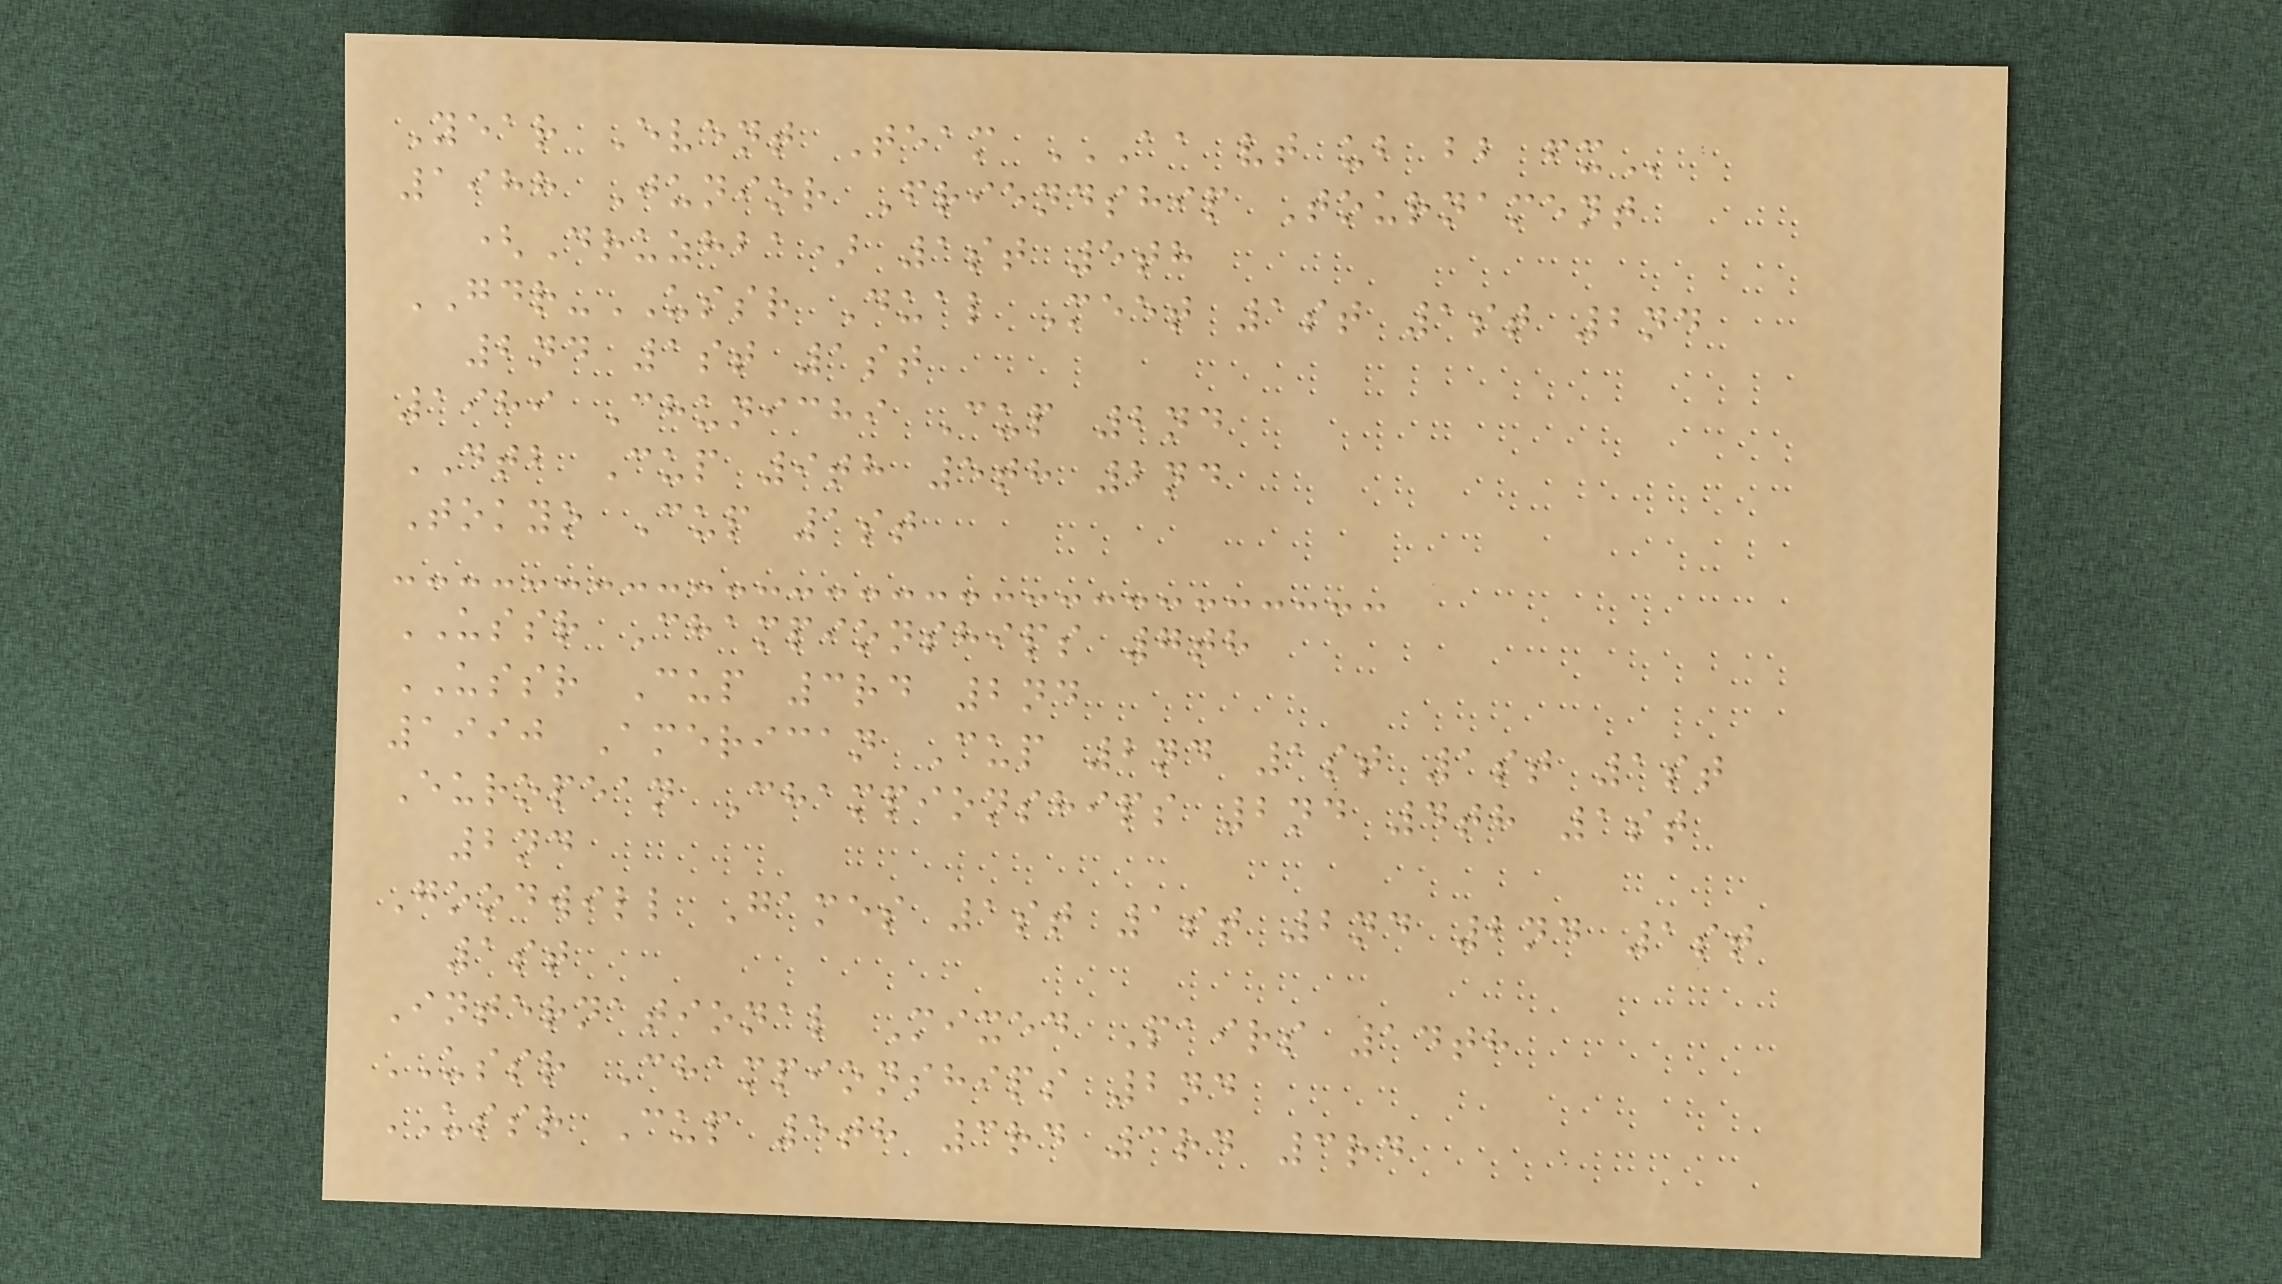Year Event Team AA VT UB BB FX
1988 Junior Friendship Tournament
(Druzhba) 1st 5th
GDR-USSR Dual Meet 1st 1st 2nd
2nd 1st 1st
1989 Chunichi Cup 2nd
DTB Cup 9th 5th 2nd
Tokyo Cup 1st
USSR Championships 7th
USSR Cup 3rd 2nd
1990 American Cup 2nd 1st 1st 1st
European Championships 2nd 4th 1st
2nd
Goodwill Games 1st 1st 2nd 2nd 1st
1st
International Mixed Pairs 14th
USSR Championships 2nd
USSR Cup 5th 3rd 3rd 3rd
